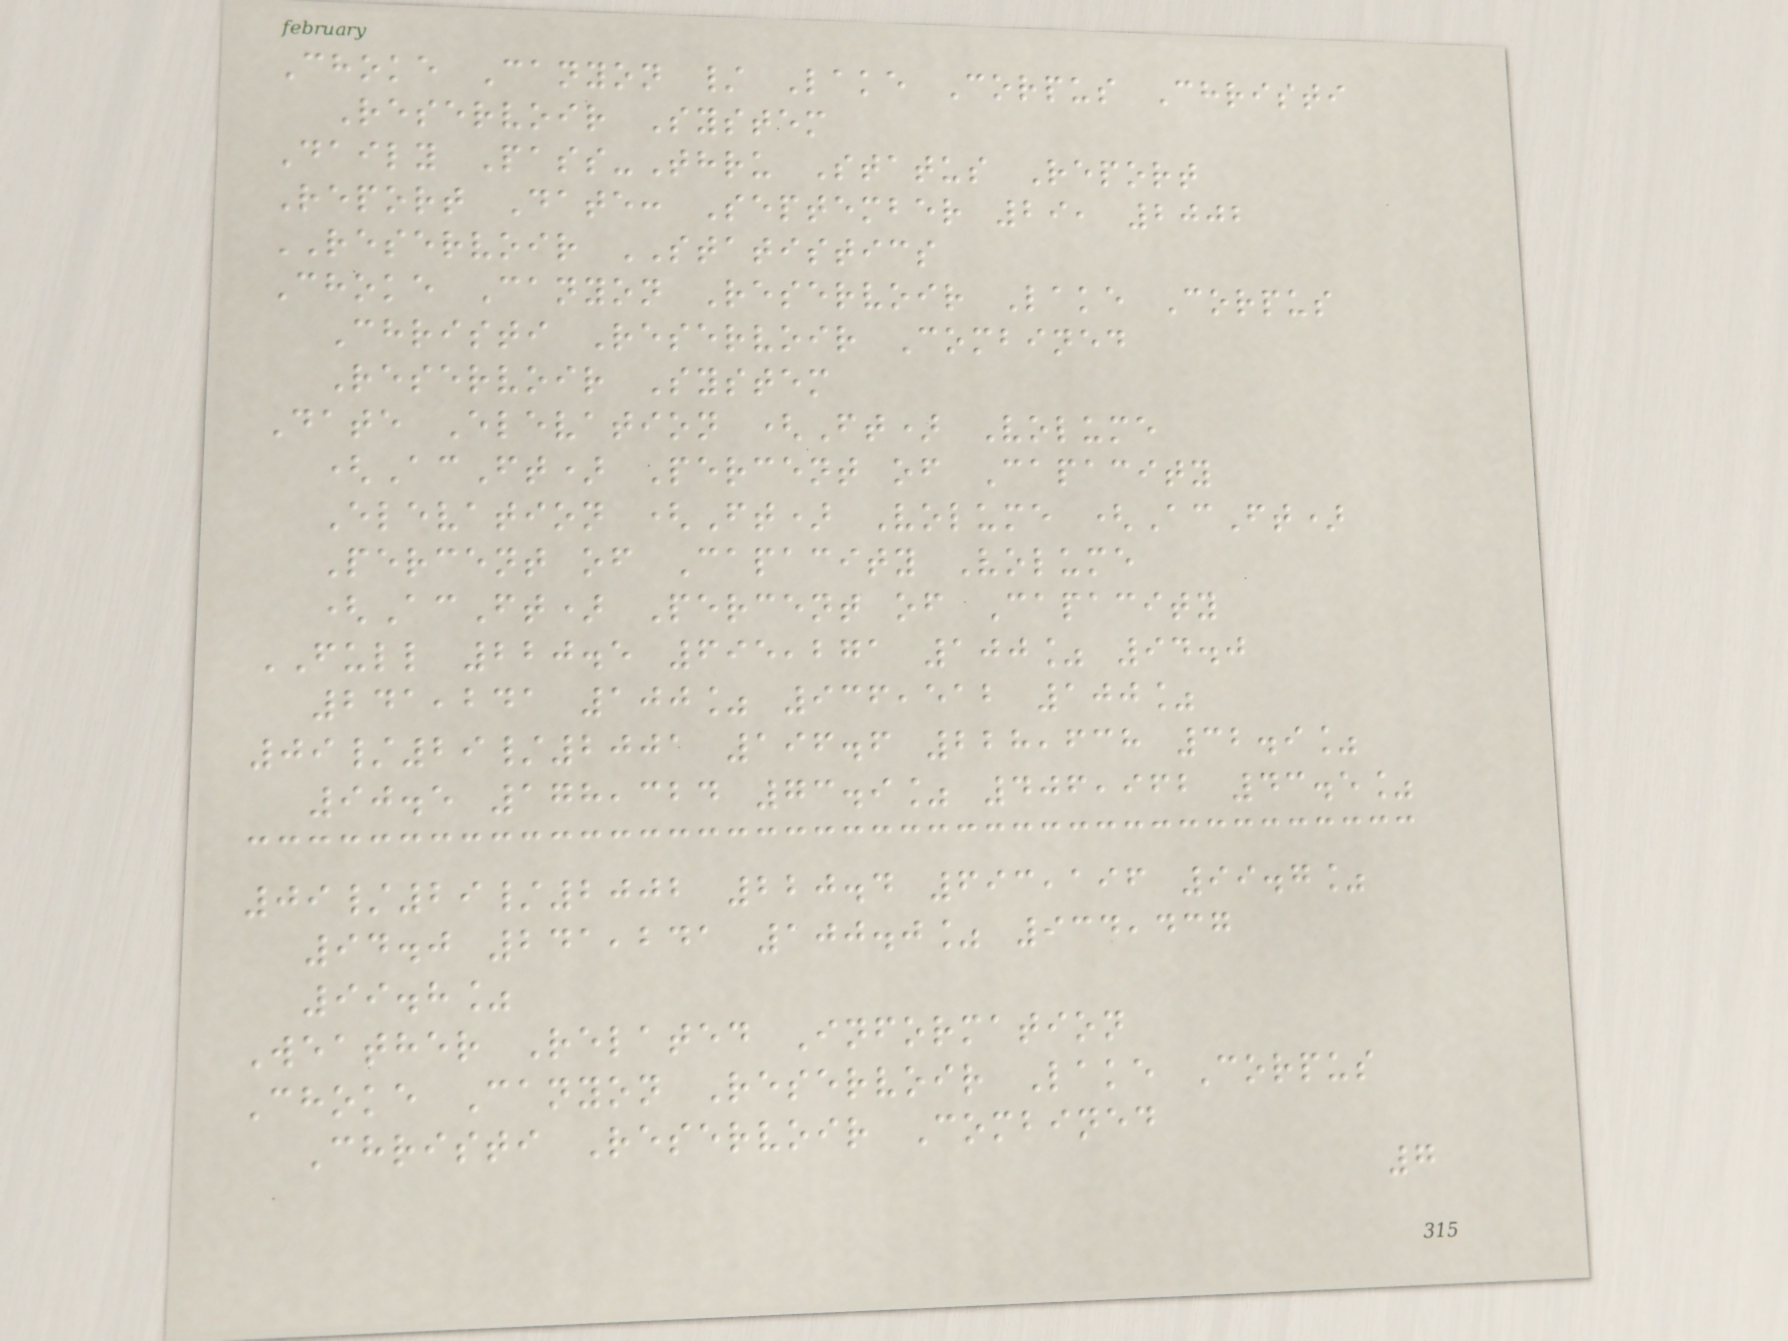Choke Canyon / Lake Corpus Christi
Reservoir System
Daily Pass-Thru Status Report
Report Date: September 29, 2002
RESERVOIR STATISTICS
Choke Canyon Reservoir Lake Corpus
Christi Reservoir Combined
Reservoir System
Date Elevation (Ft) Volume
(AcFt) Percent of Capacity
Elevation (Ft) Volume (AcFt)
Percent of Capacity Volume
(AcFt) Percent of Capacity
FULL 220.5 695,271 100% 94.0
241,241 100% 936,512 100%
09/29/2001 196.6 228,638 32.9%
90.5 178,324 73.9% 406,962 43.5%
09/29/2002 220.4 693,196 99.7%
94.0 241,241 100.0% 934,437
99.8%
Weather Related Information
Choke Canyon Reservoir Lake Corpus
Christi Reservoir Combined
7
